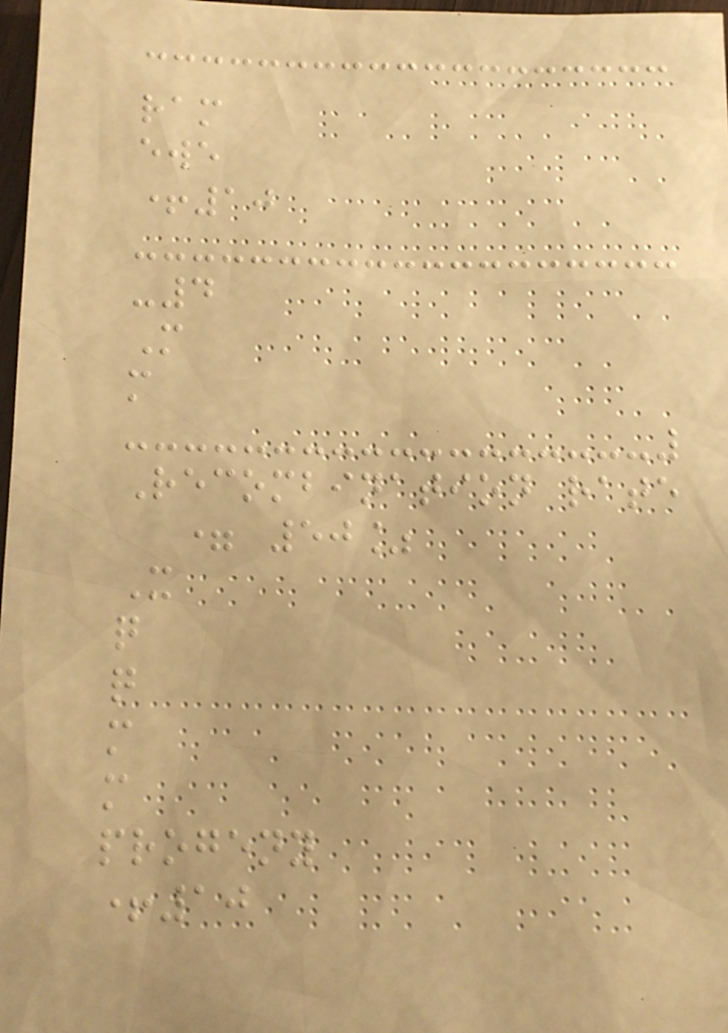ram
ewe
+10
-4
M
m
Recombination rate
= 50%
X
q
q
m
m
progeny
+10
